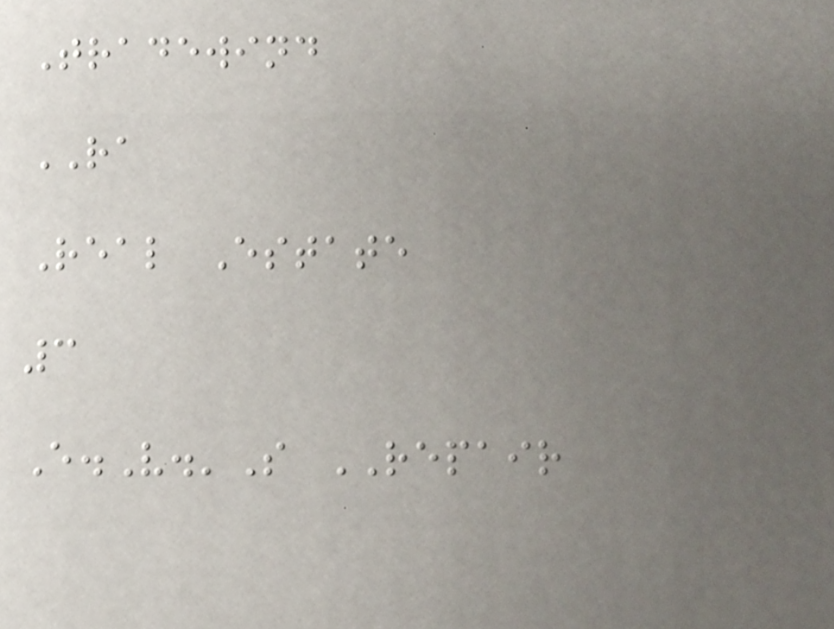Tradewind
RA
Real Estate
3
E.V.'S REPAIR
